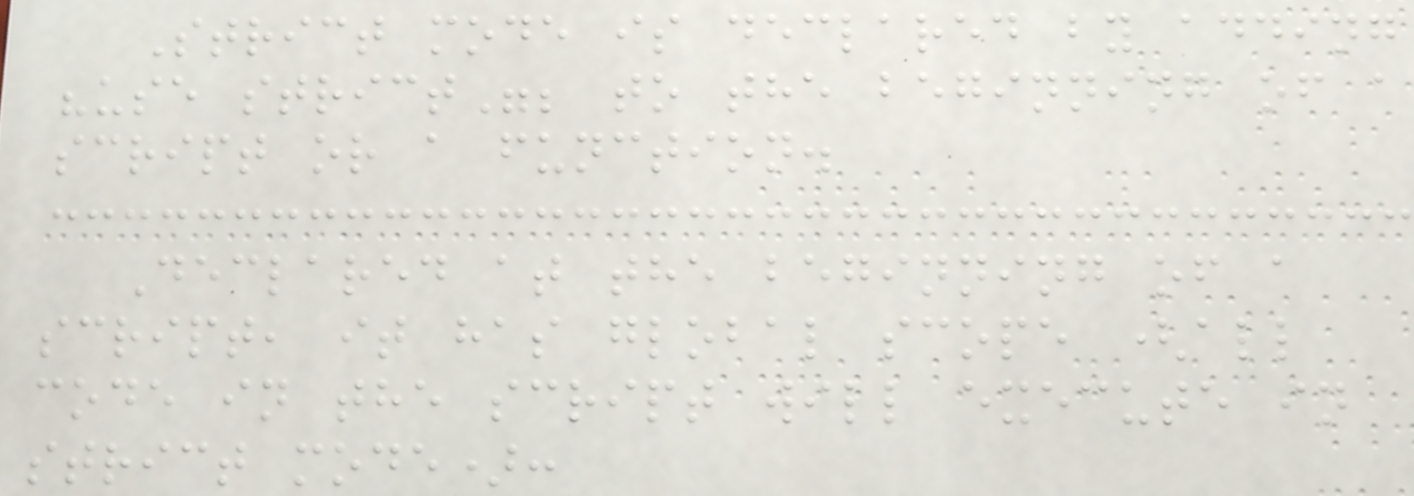Strict mode is declared by adding
"use strict"; to the beginning of a
script or a function.
Declared at the beginning of a
script, it has global scope (all
code in the script will execute in
strict mode):
